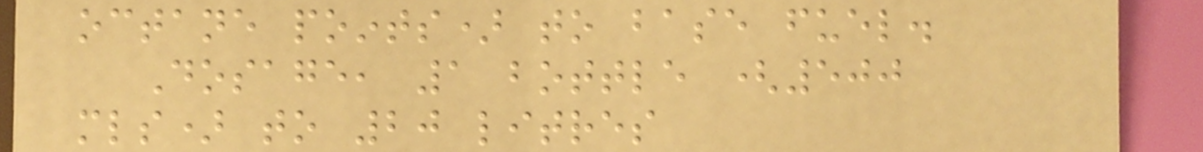octane points) to base fuel.
Dosage, 1 bottle (500
mls) to 20 litres
